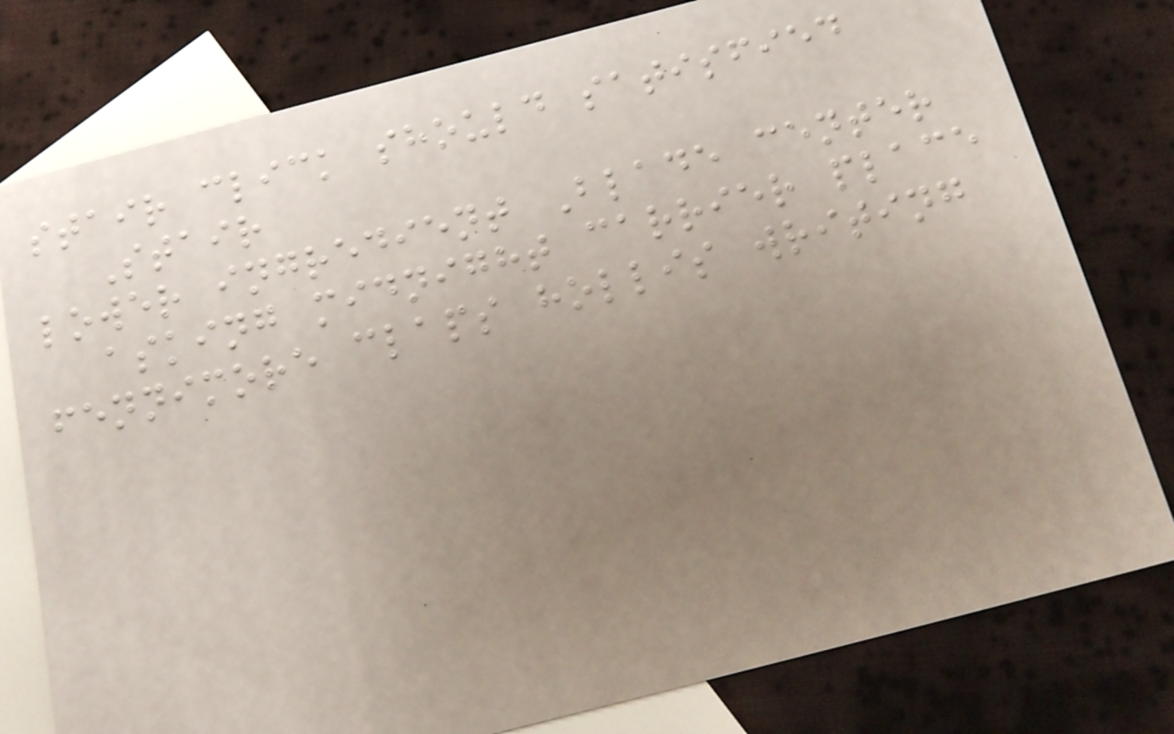stair click should satisfied
Stair
lower ingredient Blade center
asking midnight carrier place
fennimore claps hollis writing
